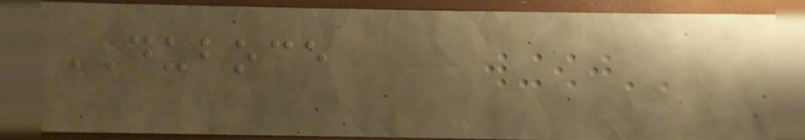DUBOCE
